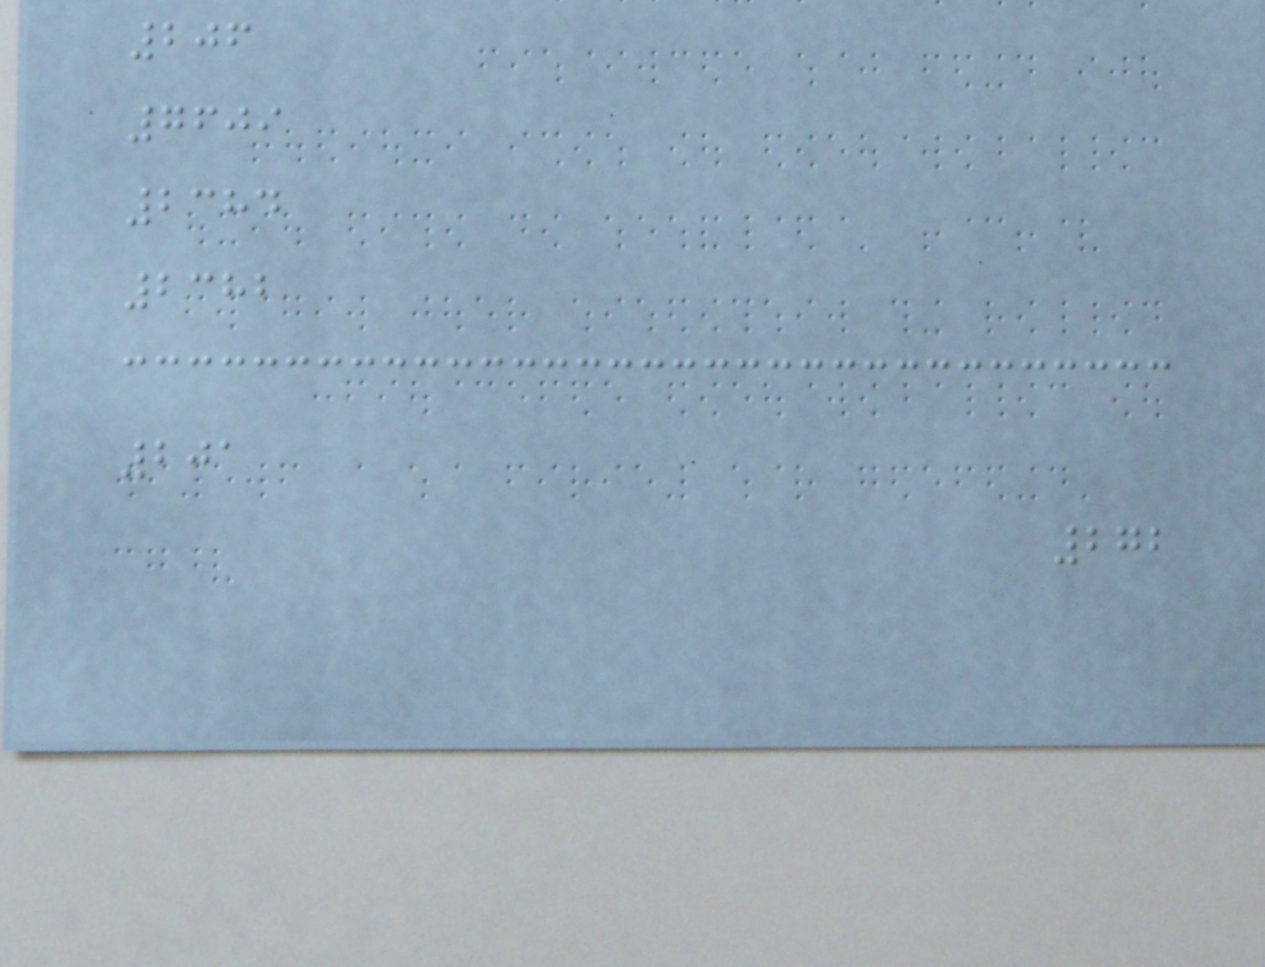206
7609
2384
2382
201
272
